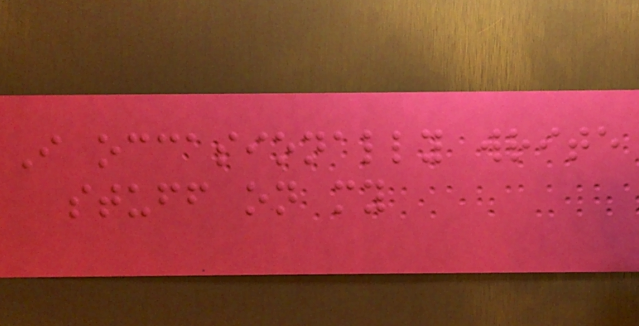I occasionally write
stuff on my
